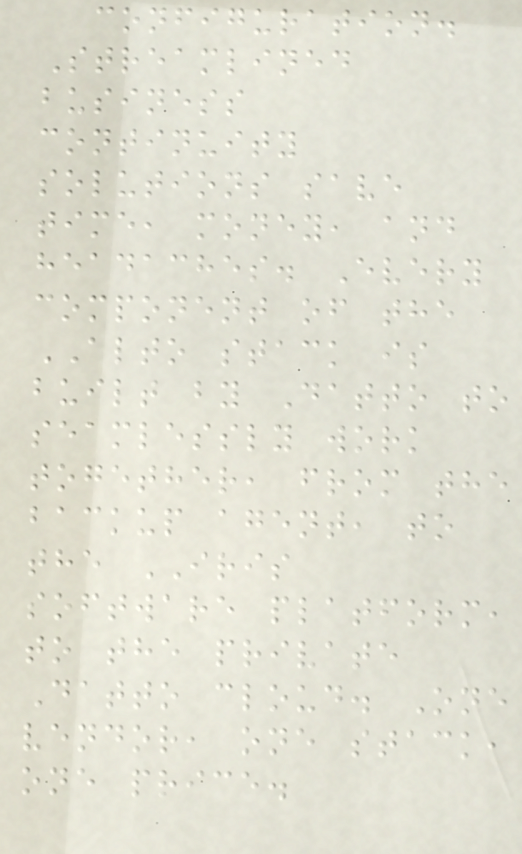configuration.
Streamlined
business
continuity
solutions save
time, money, and
headaches. Every
component of the
ALTO stack is
built by Datto to
seamlessly work
together, from the
backup agent, to
the IRIS
software platform,
to the private
Datto cloud. One
vendor, one stack,
one price.
